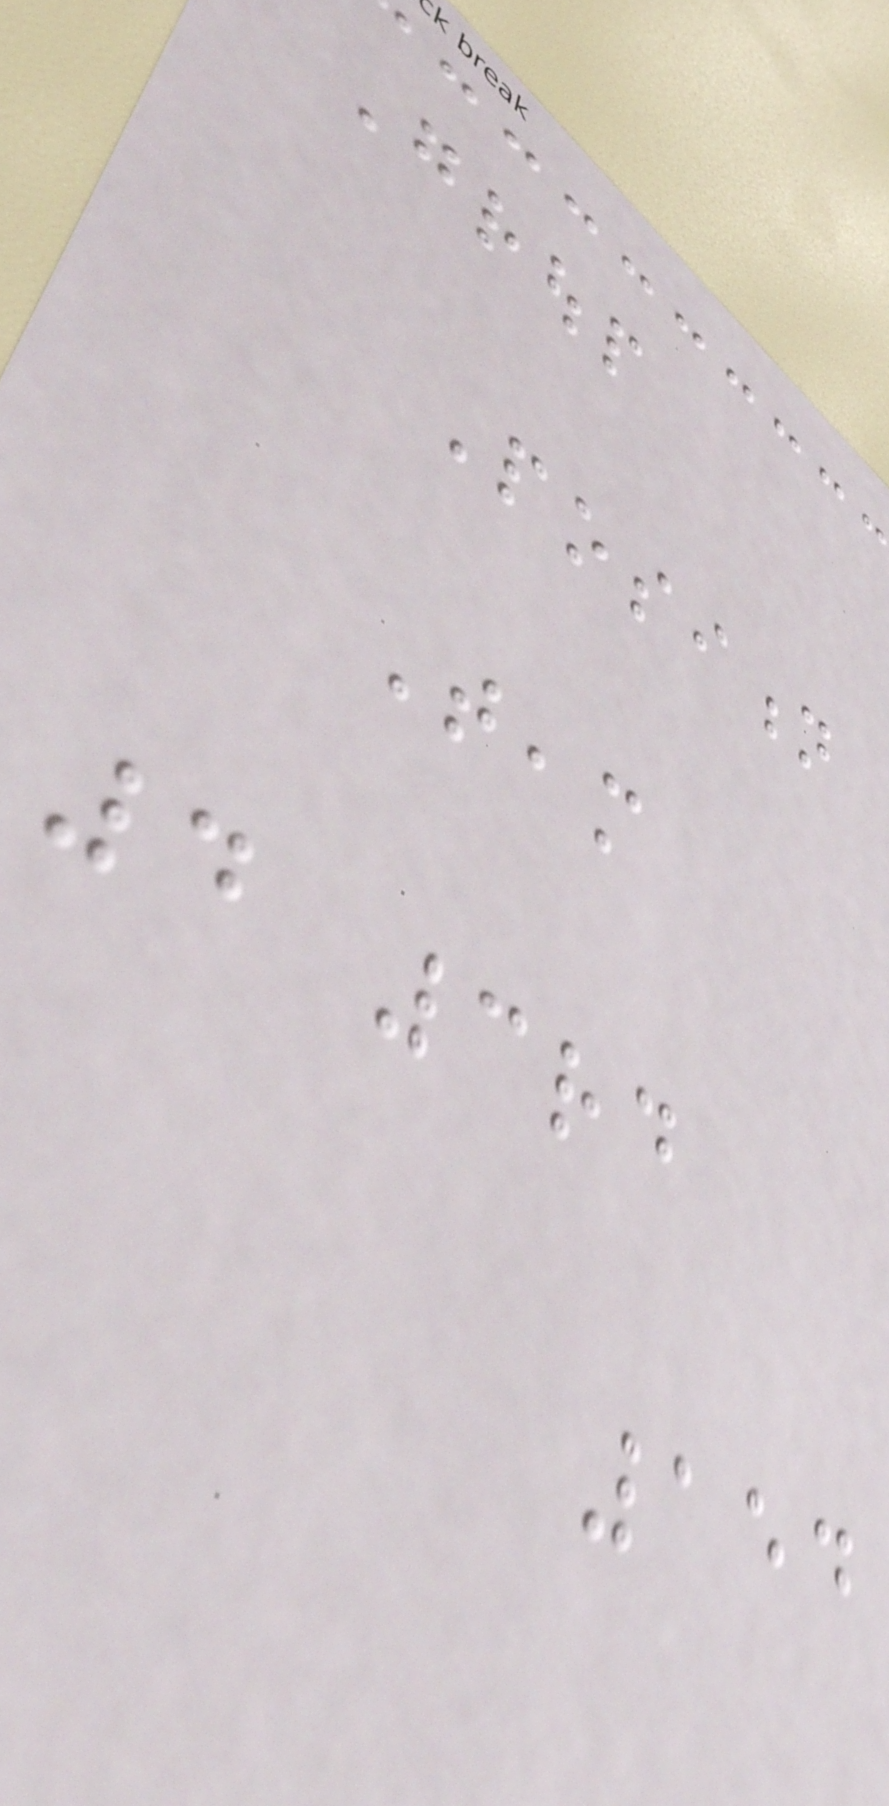Group
Position
Team
4 3rd
154
